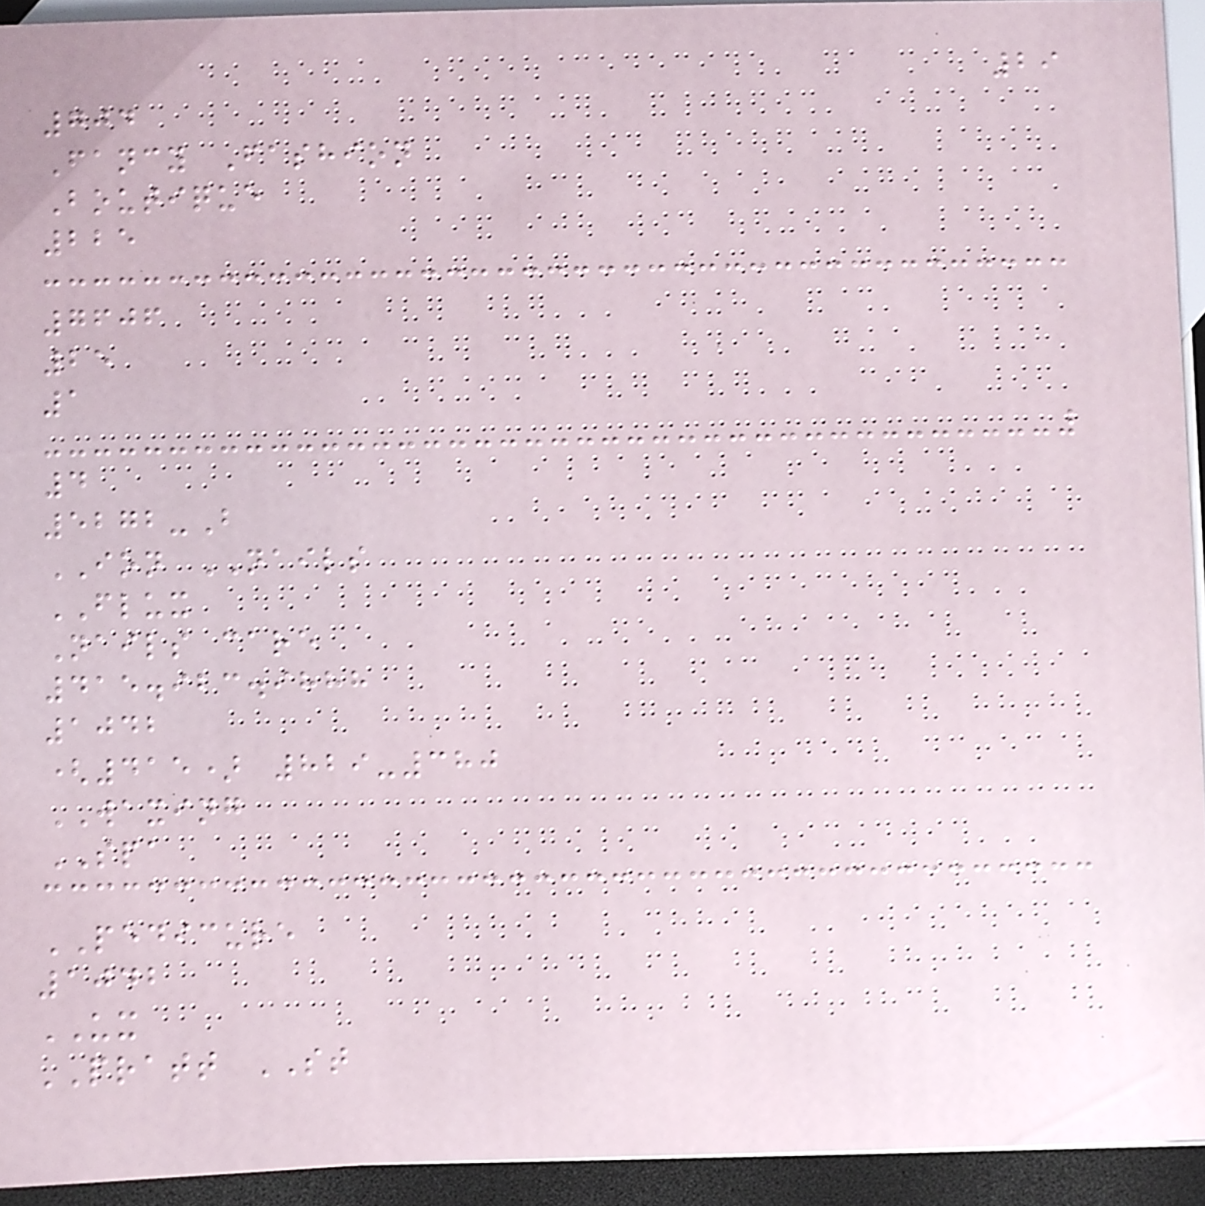29
704
Fancy Fashion
Boutique
225
7606
25
1
4
5272-B
ION NAILS
FLUX
Nails care
415.923.9888
1042
(415) 829-380
WAXING
SPA
PEDICURE
1042
UX
PRATT ST
